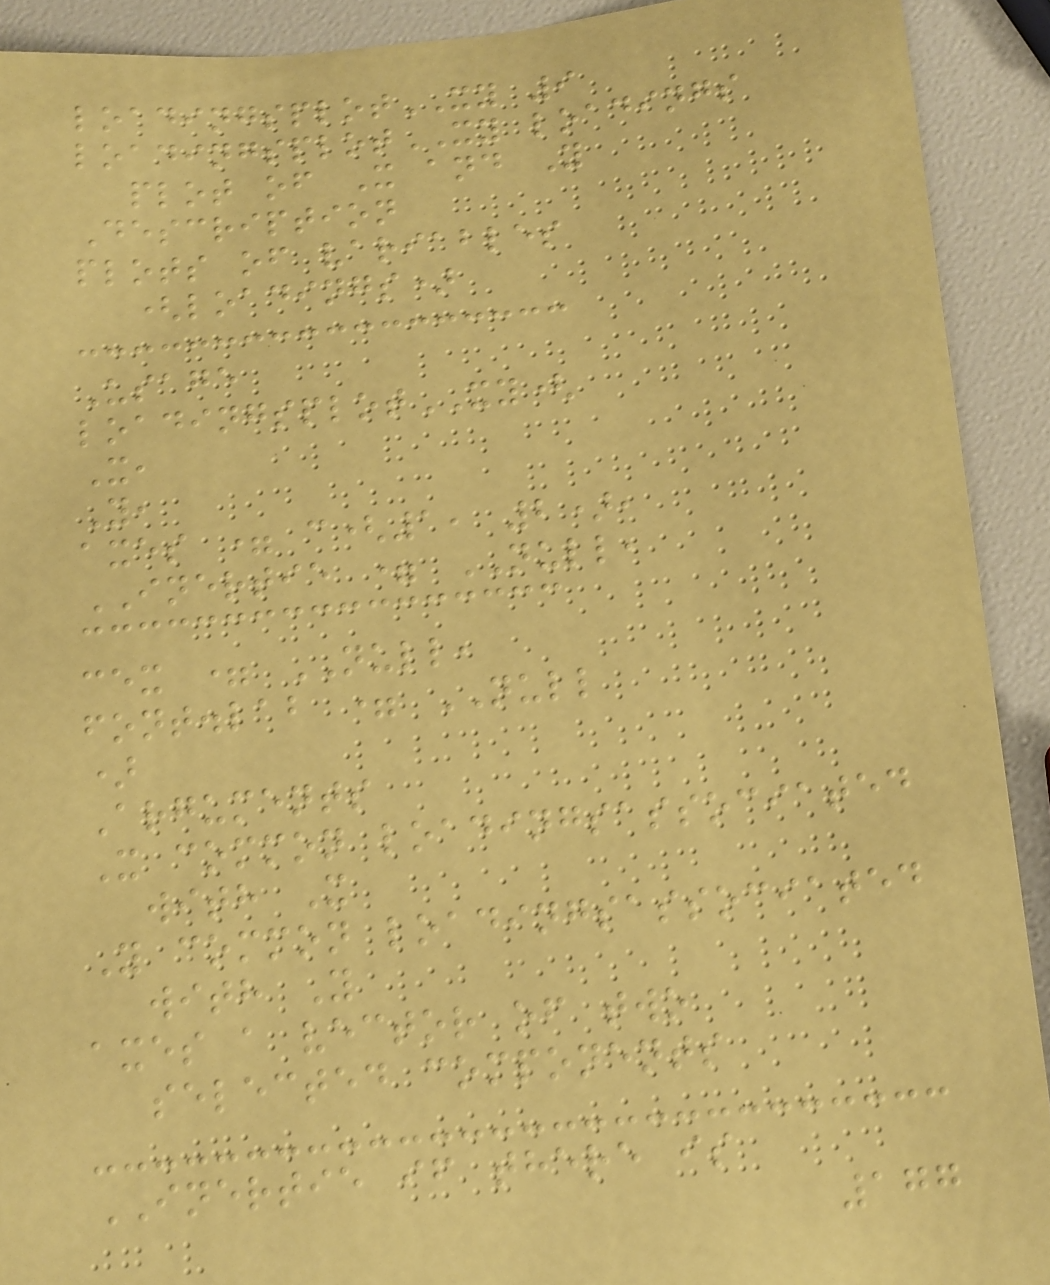loadingsplotXY 9
loadingsplotXY loadings
plot of X and Y
Description
plots of variables
(loadings)
Usage
loadingsplotXY(
X,
Y,
axes = c(1, 2),
INERTIE = NULL,
cex = NULL,
font.lab = NULL
)
Arguments
X common loadingsassociated
with X
Y common loadingsassociated
with Y
axes a vector of two
selected components
INERTIE if there is
177
